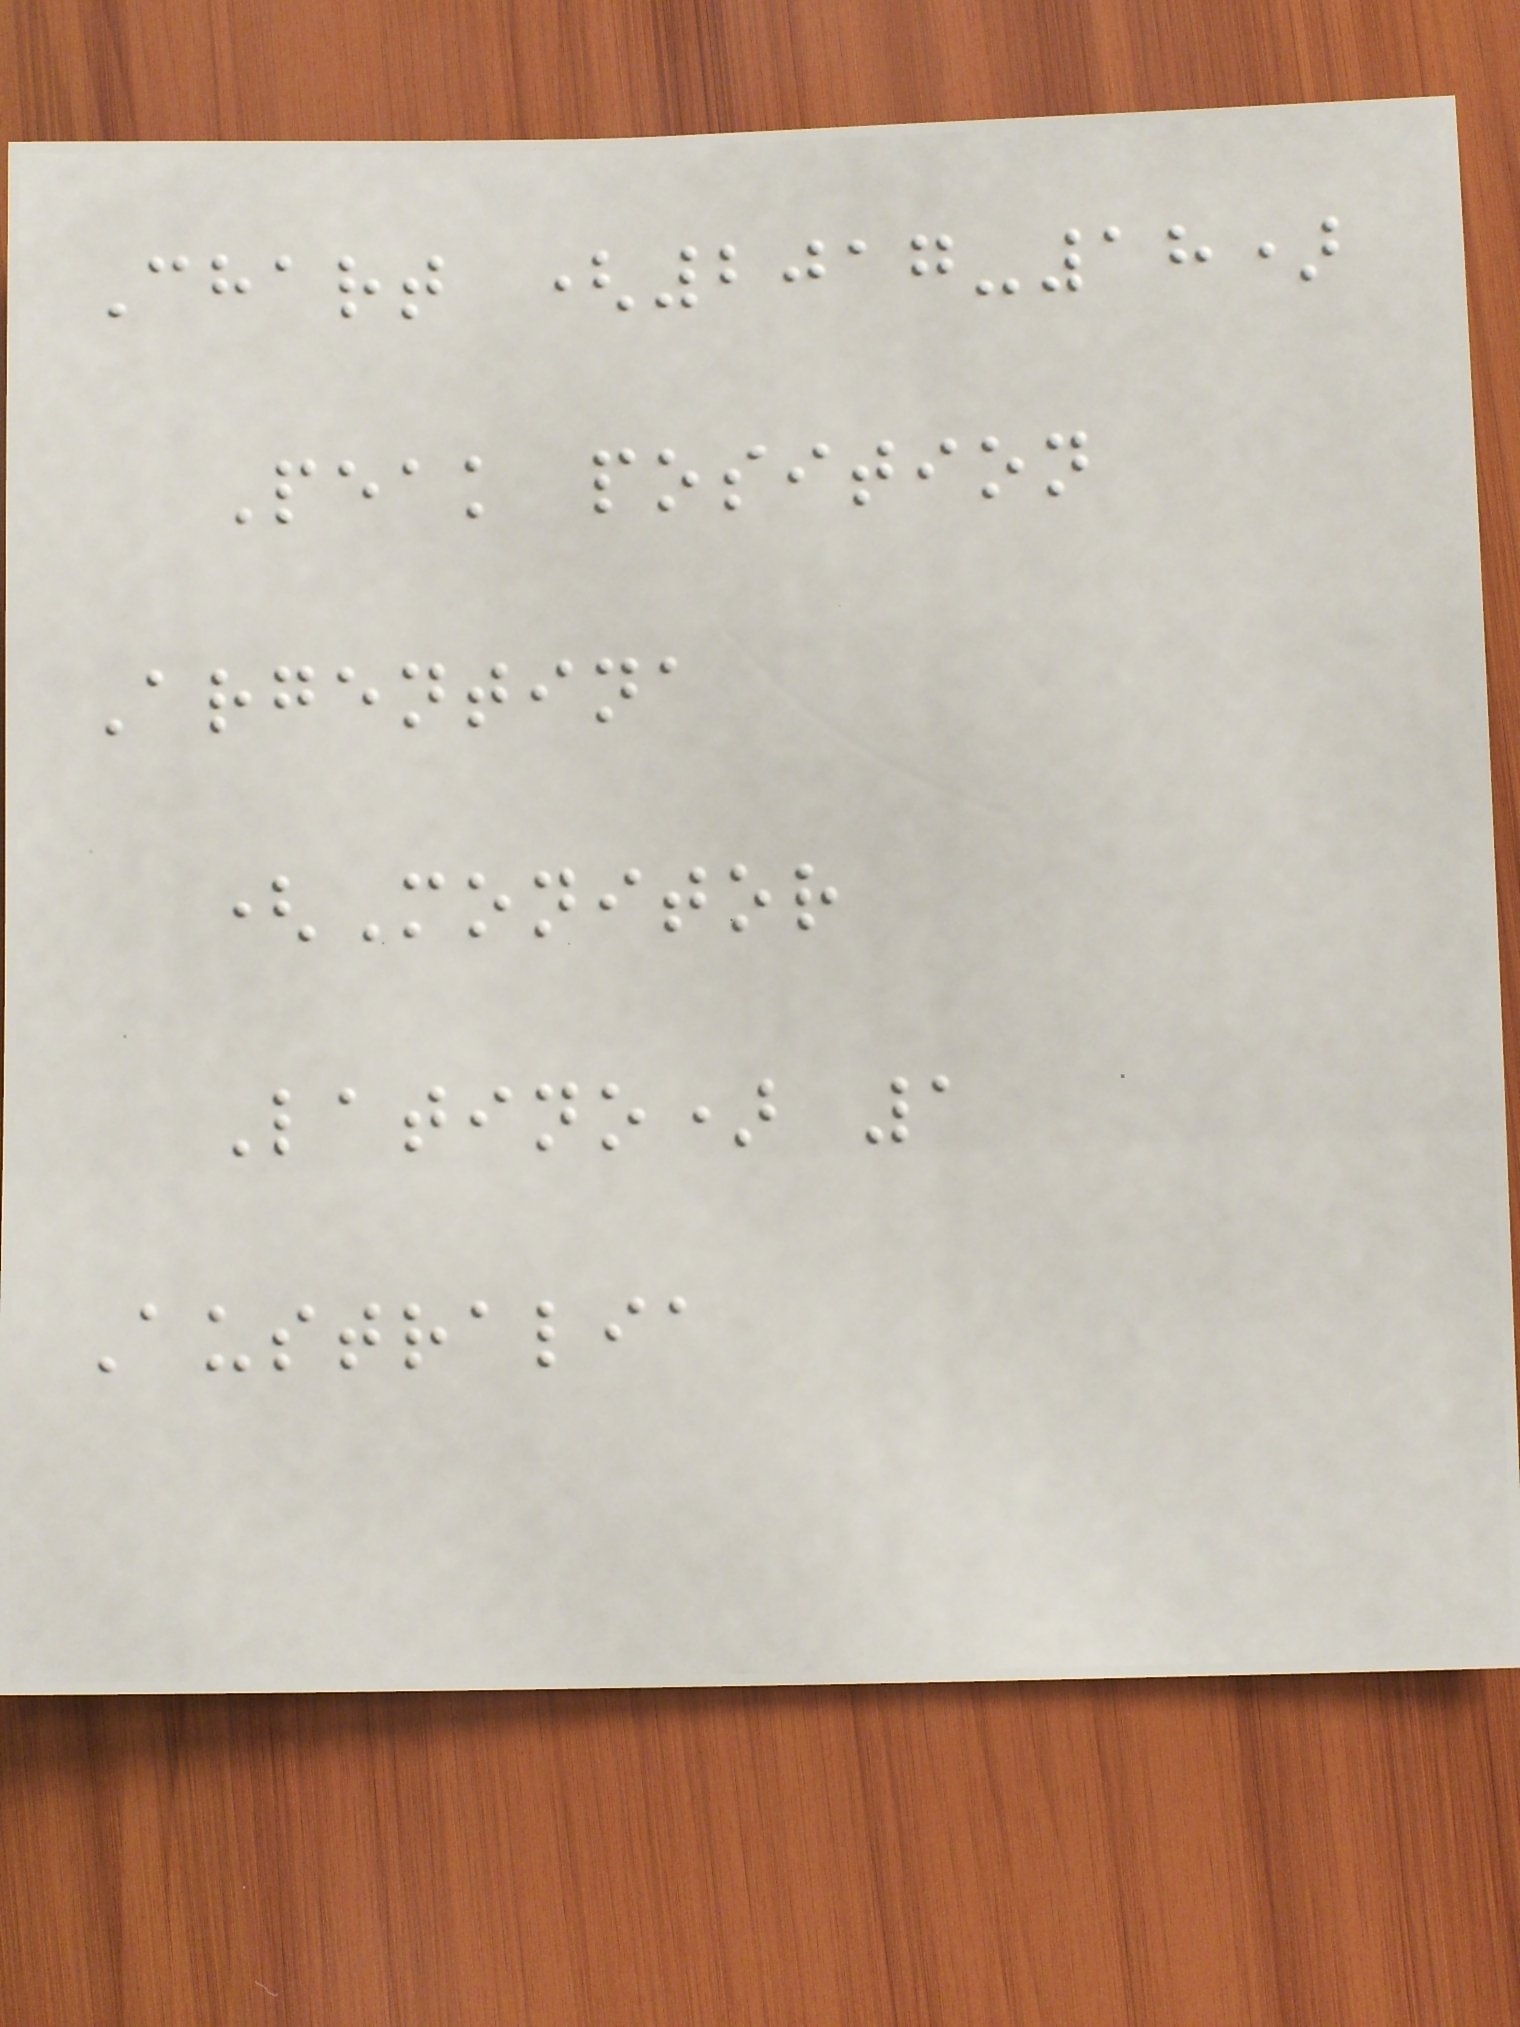Chart (2017-18)
Peak position
Argentina
(Monitor
Latino) 1
Australia
